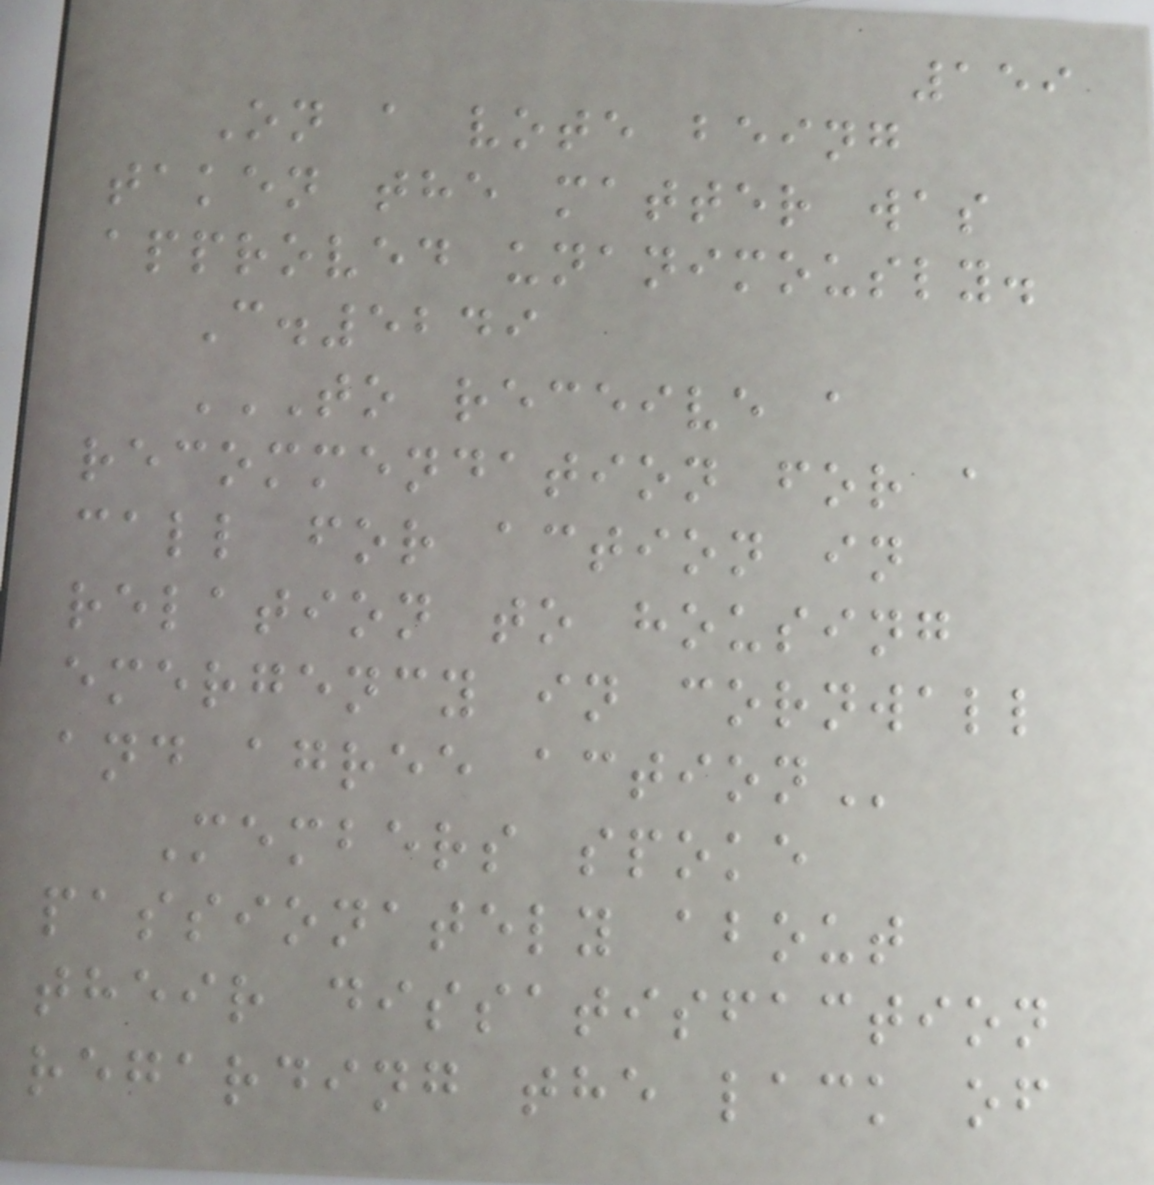159
On a vote being
taken the matter was
approved unanimously.
C.5249
TO RECEIVE A
RECOMMENDATION FOR A
CALL FOR ACTION IN
RELATION TO HOUSING
EMERGENCY IN CORNWALL
AND AGREE ACTION
Members spoke
passionately about
their dissatisfaction
regarding the lack of
